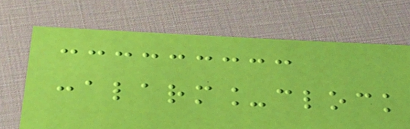:alarm_clock
